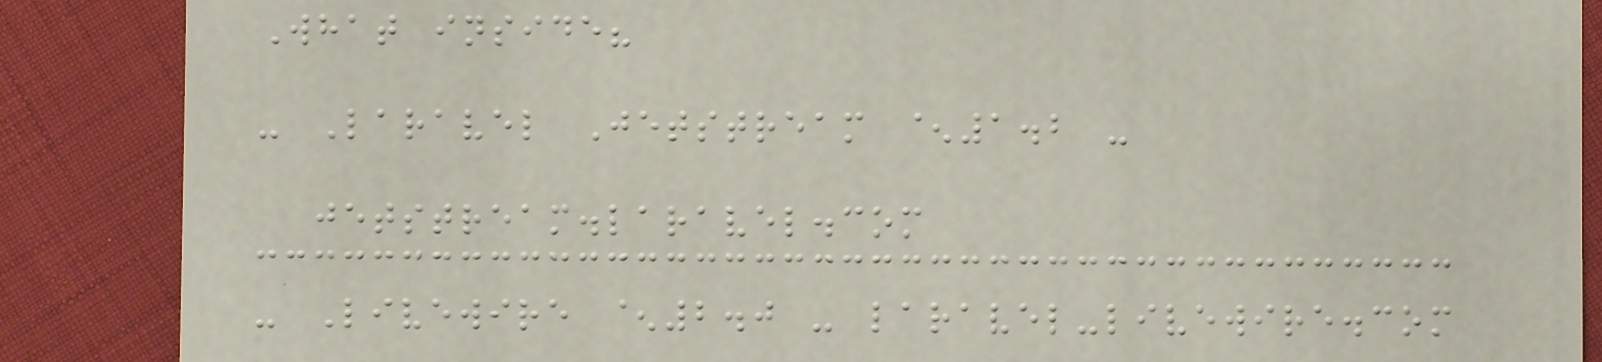What inside?
- Laravel Jetstream ^1.2 -
jetstream.laravel.com
- Livewire ^2.0 - laravel-livewire.com
